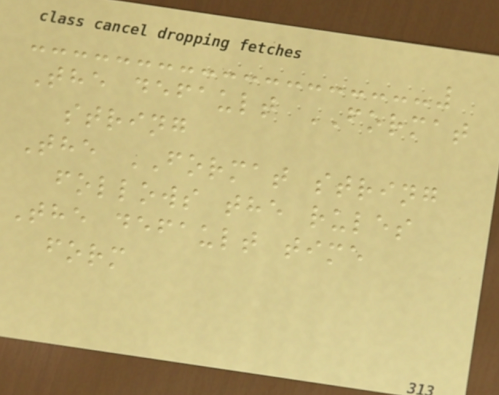The default FORMAT
string
The FORMAT string
follows the rules
The default time
form
